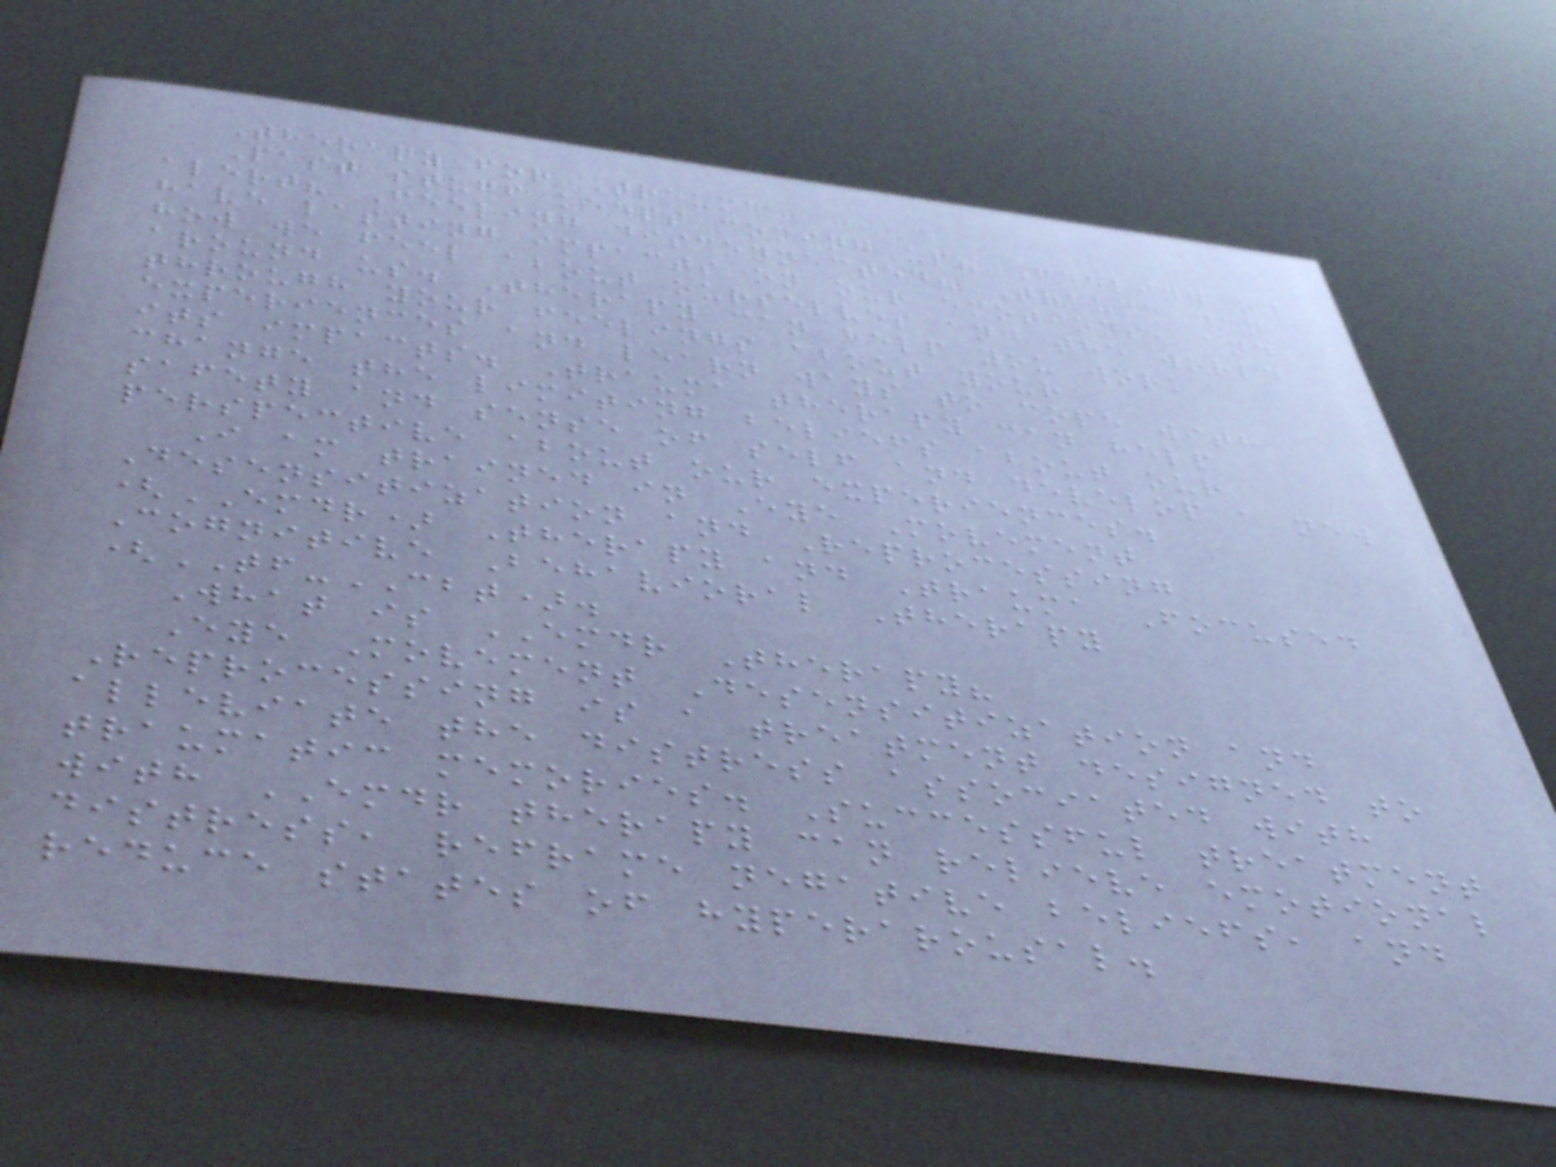Therapy for Trauma
Past stuff keeps coming up? Feeling on
alert? Feeling disconnected? Trauma can
have lasting impacts on our emotions, and
how we feel about ourselves and the world
around us. Therapy can help you work
through your feelings about your
experiences and learn ways to cope with
its impacts. Trauma therapy can help
change the limiting beliefs about our
safety and sense of self and develop a new
perspective about our experiences.
I am trained in Eye Movement
Desensitization and Reprocessing
(EMDR) Therapy and Trauma Focused
Cognitive Behavioral Therapy
(TF-CBT).
What is EMDR Therapy?
Eye Movement Desensitization and
Reprocessing is a treatment designed to
alleviate the distress associated with
traumatic memories. Successful treatment
with EMDR therapy can relieve emotional
distress, reframe negative beliefs, and
reduce states of hyperarousal.
